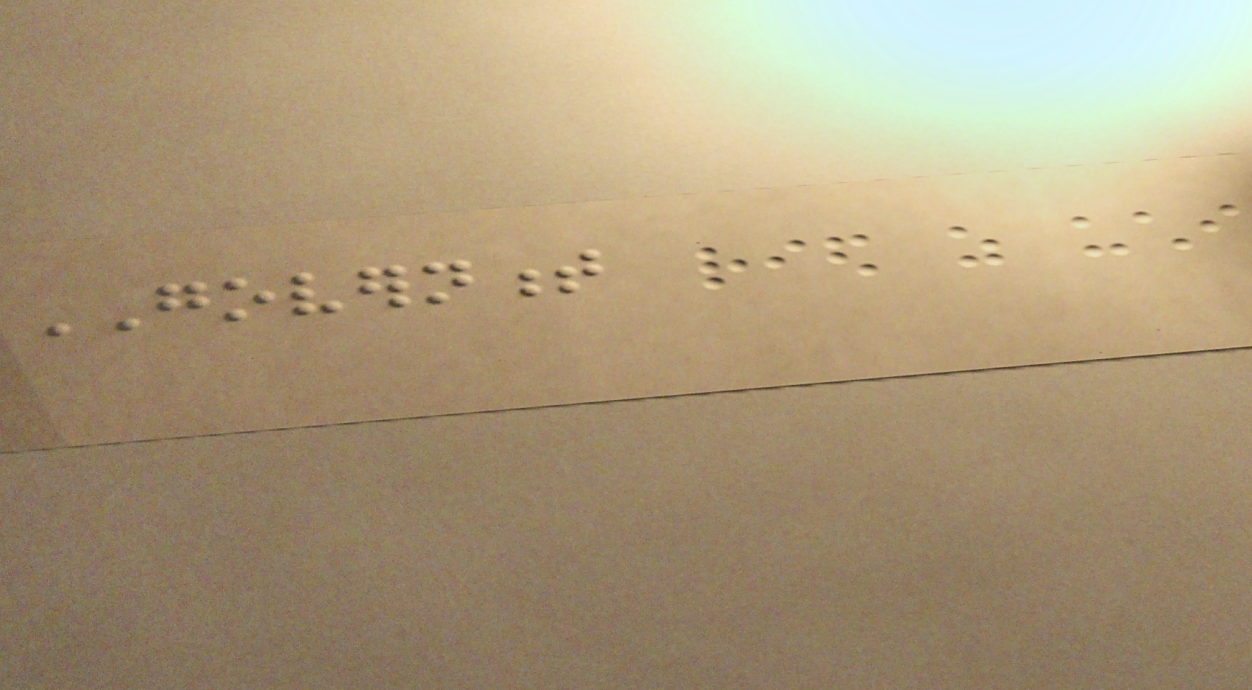GOVERNMENT
